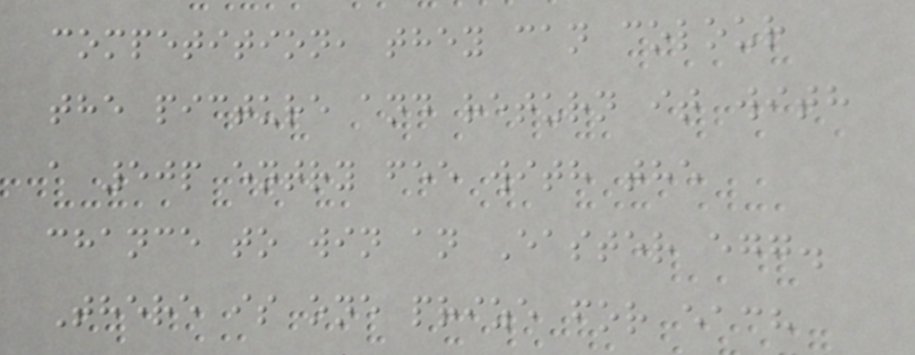competition, they can colour
the picture and return it with
a 50p entry fee with the
chance to win an Easter egg.
There is one prize for each
